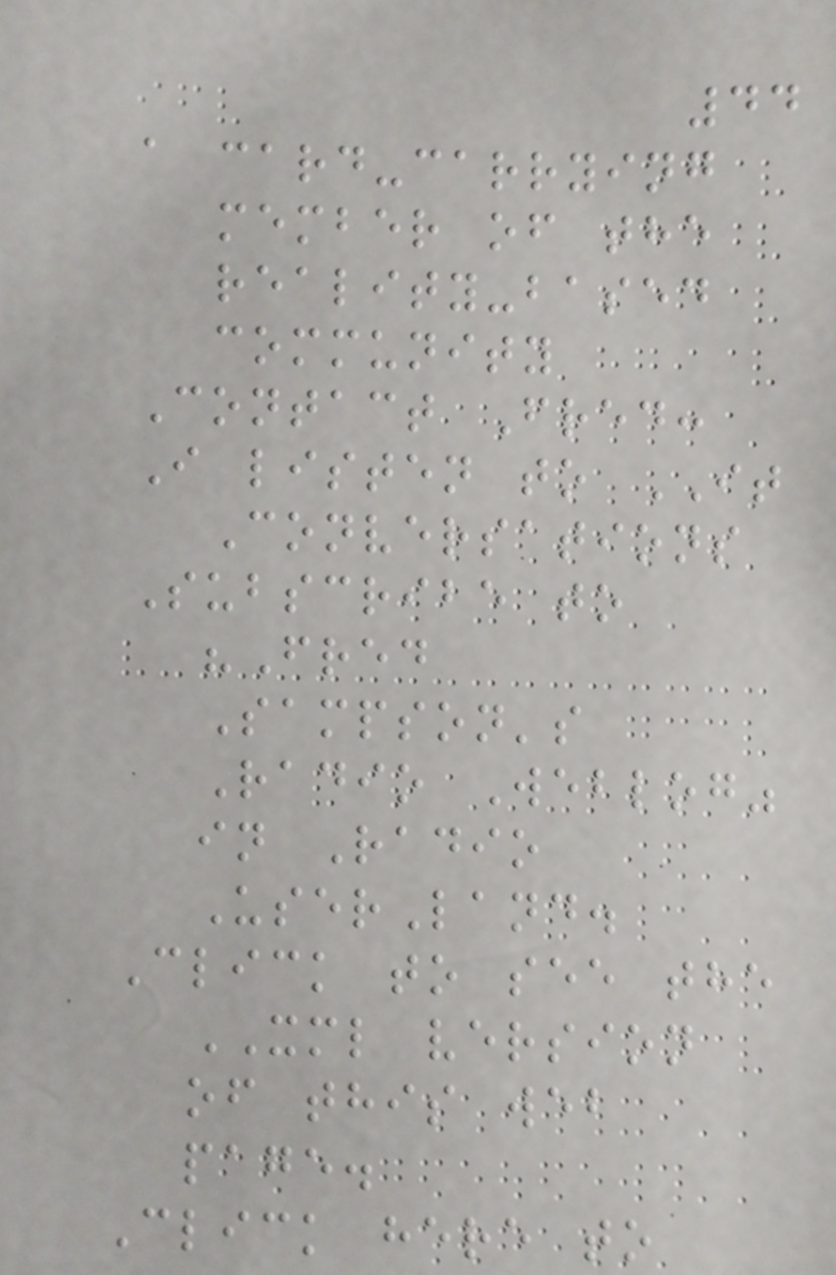44
a card-carrying
member of the
reality-based
community
Contact Fred:
I listen to IT
Conversations
Subscribe to
"Fred
Sampson's
Radio Weblog"
in Radio
UserLand.
Click to see the
XML version
of this web
page.
Click here to
